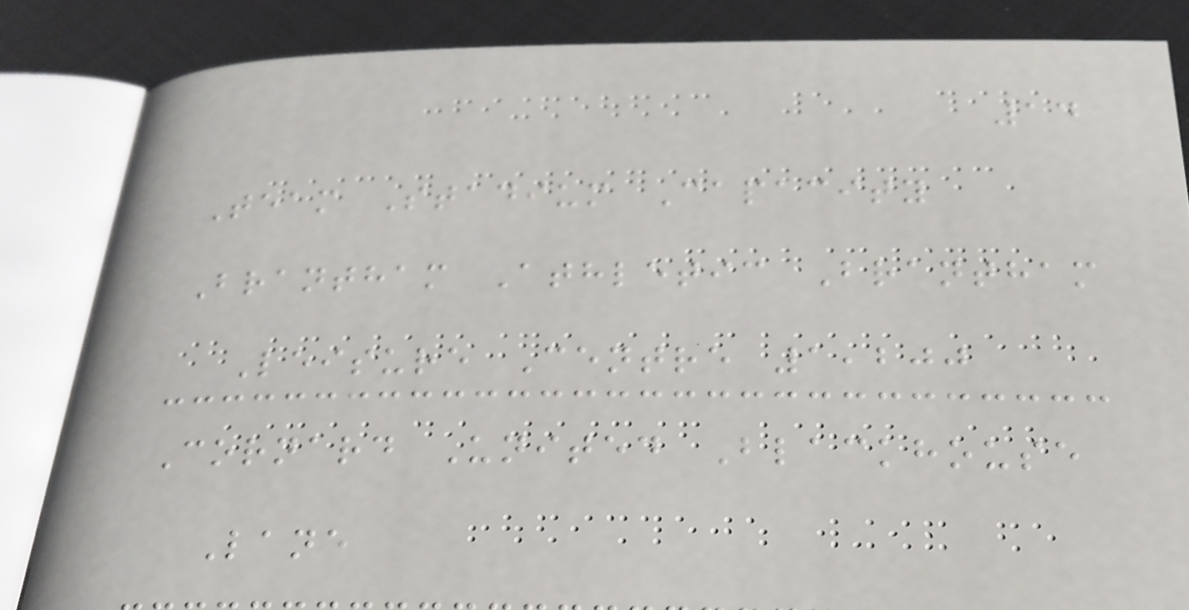14
Team Stadium Capacity
Brantham Athletic Brantham
Leisure Centre 1,200
Cornard United Blackhouse
Lane
